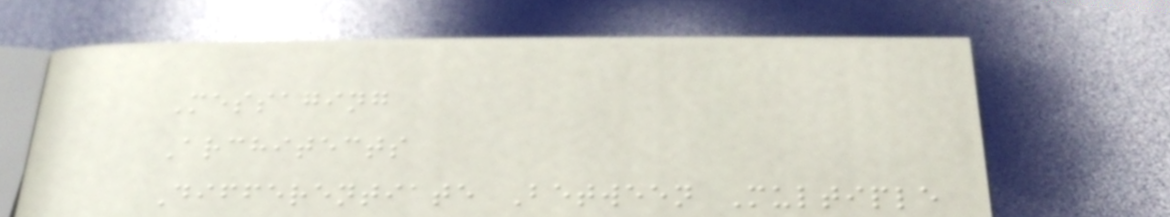Messaging
Architects
Differentiate Between Multiple
